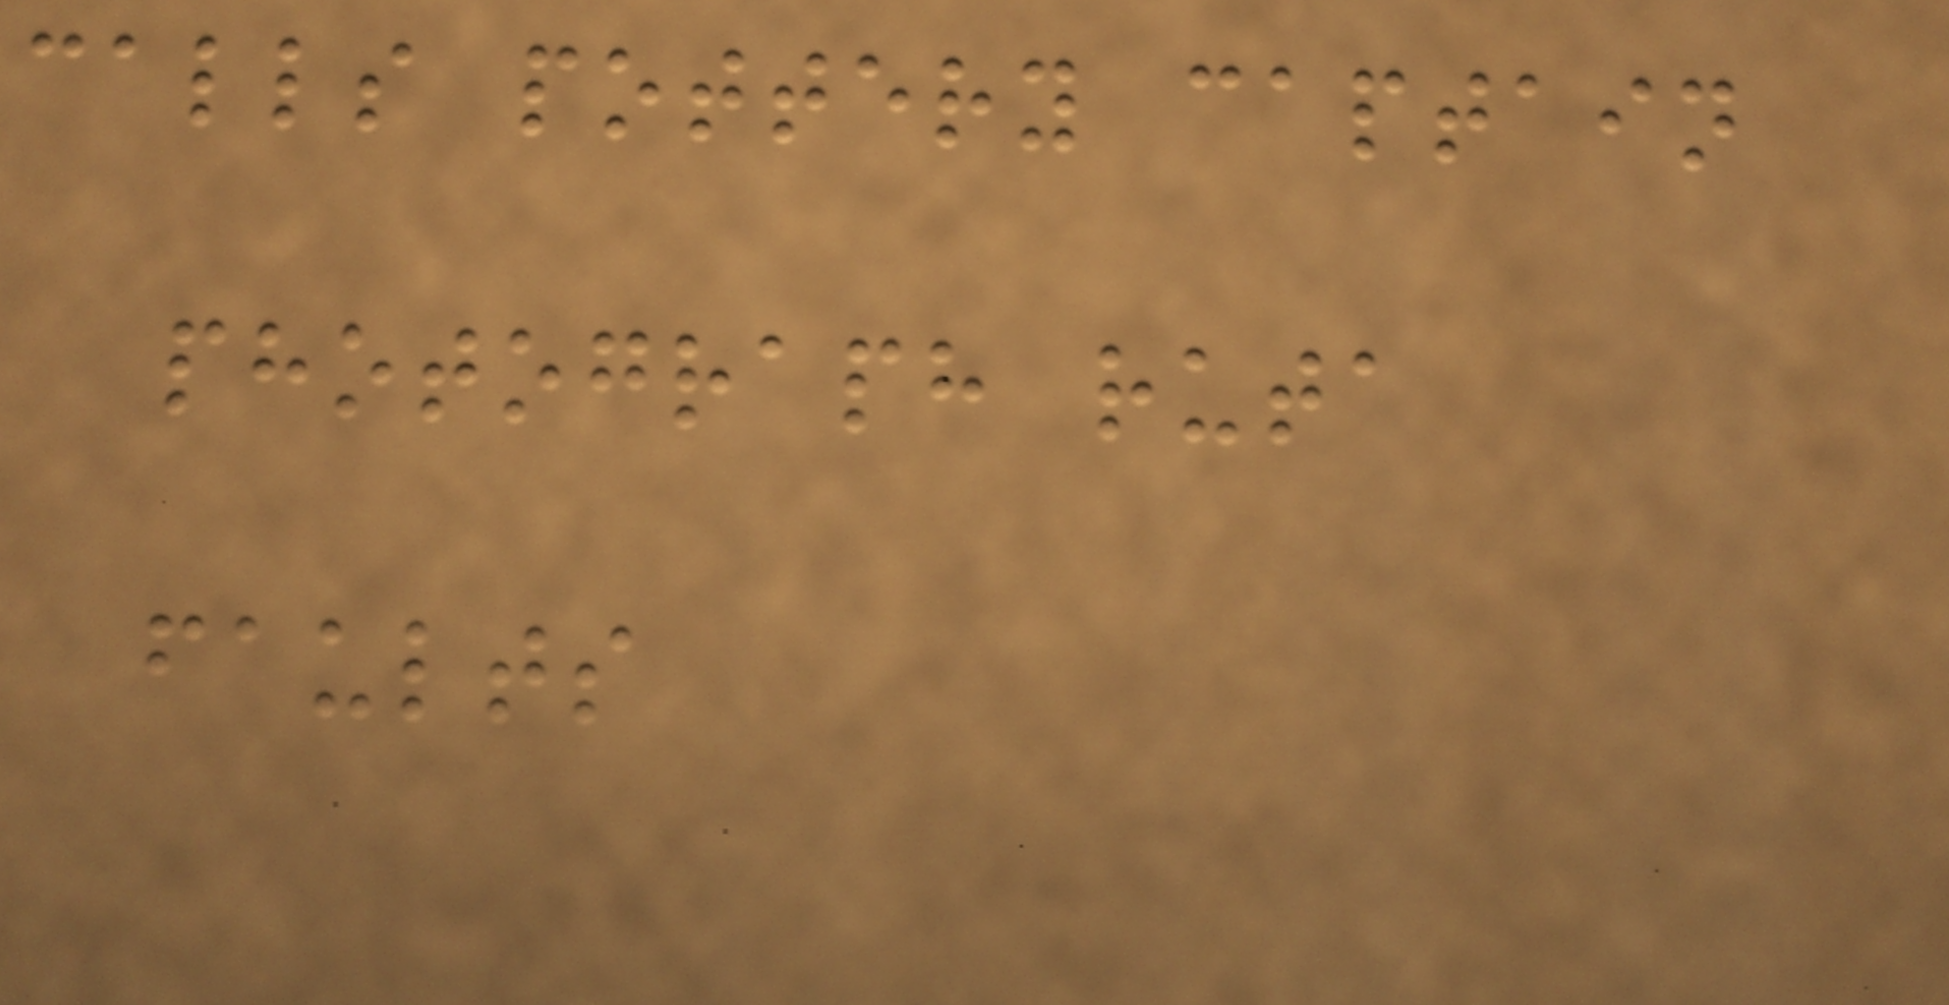calls pottery captain
photograph ruta
faults
